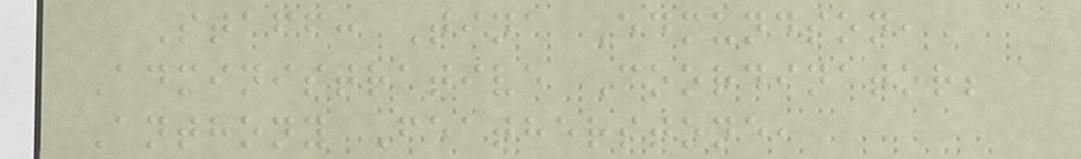Staff: Tina Edmundson,
Administrative Coordinator;
Anthony Featherstone,
